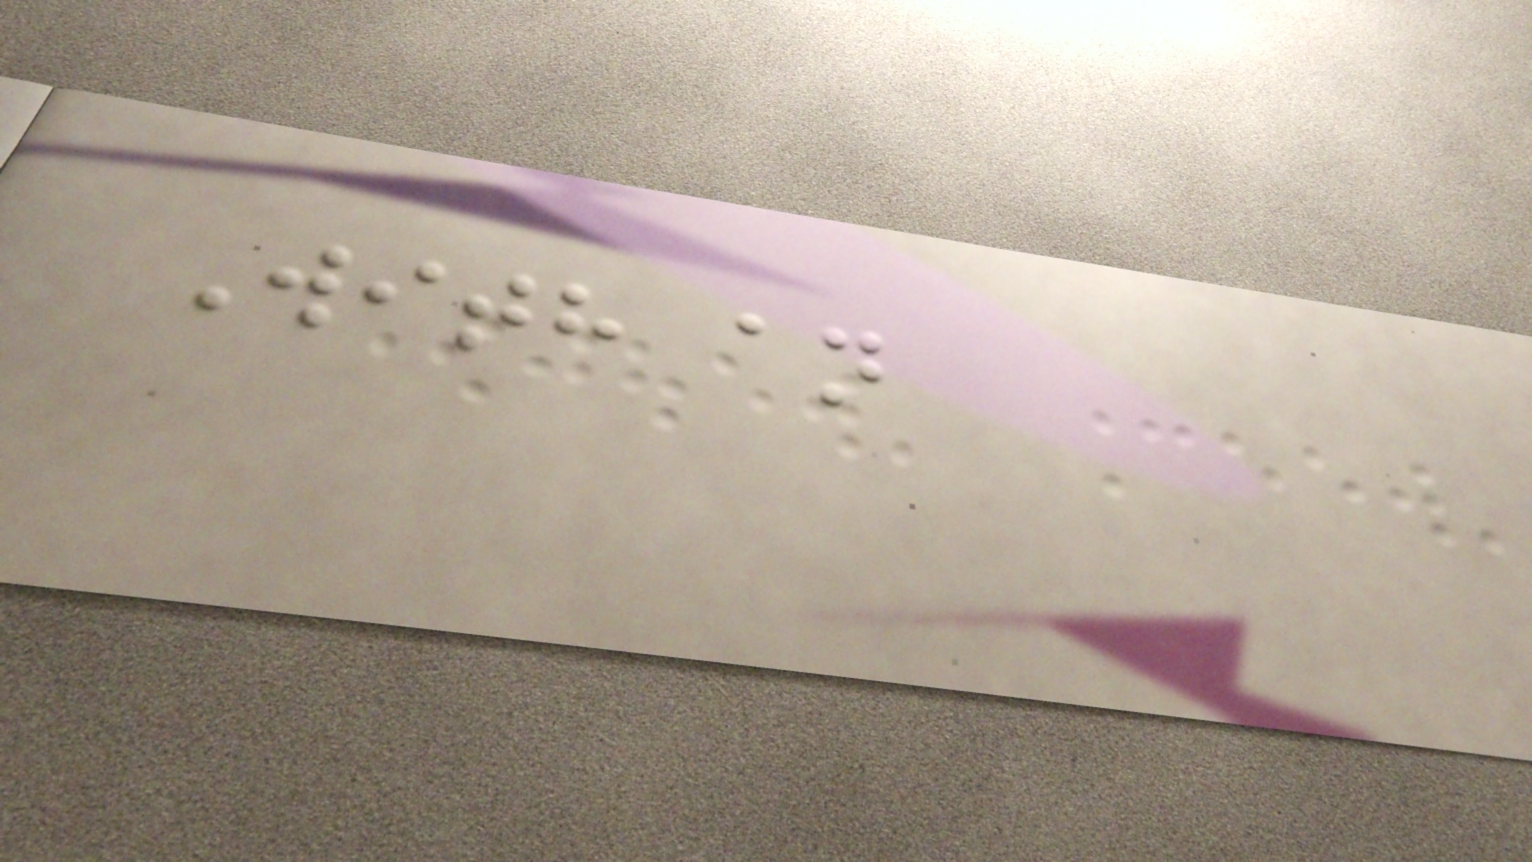With an
